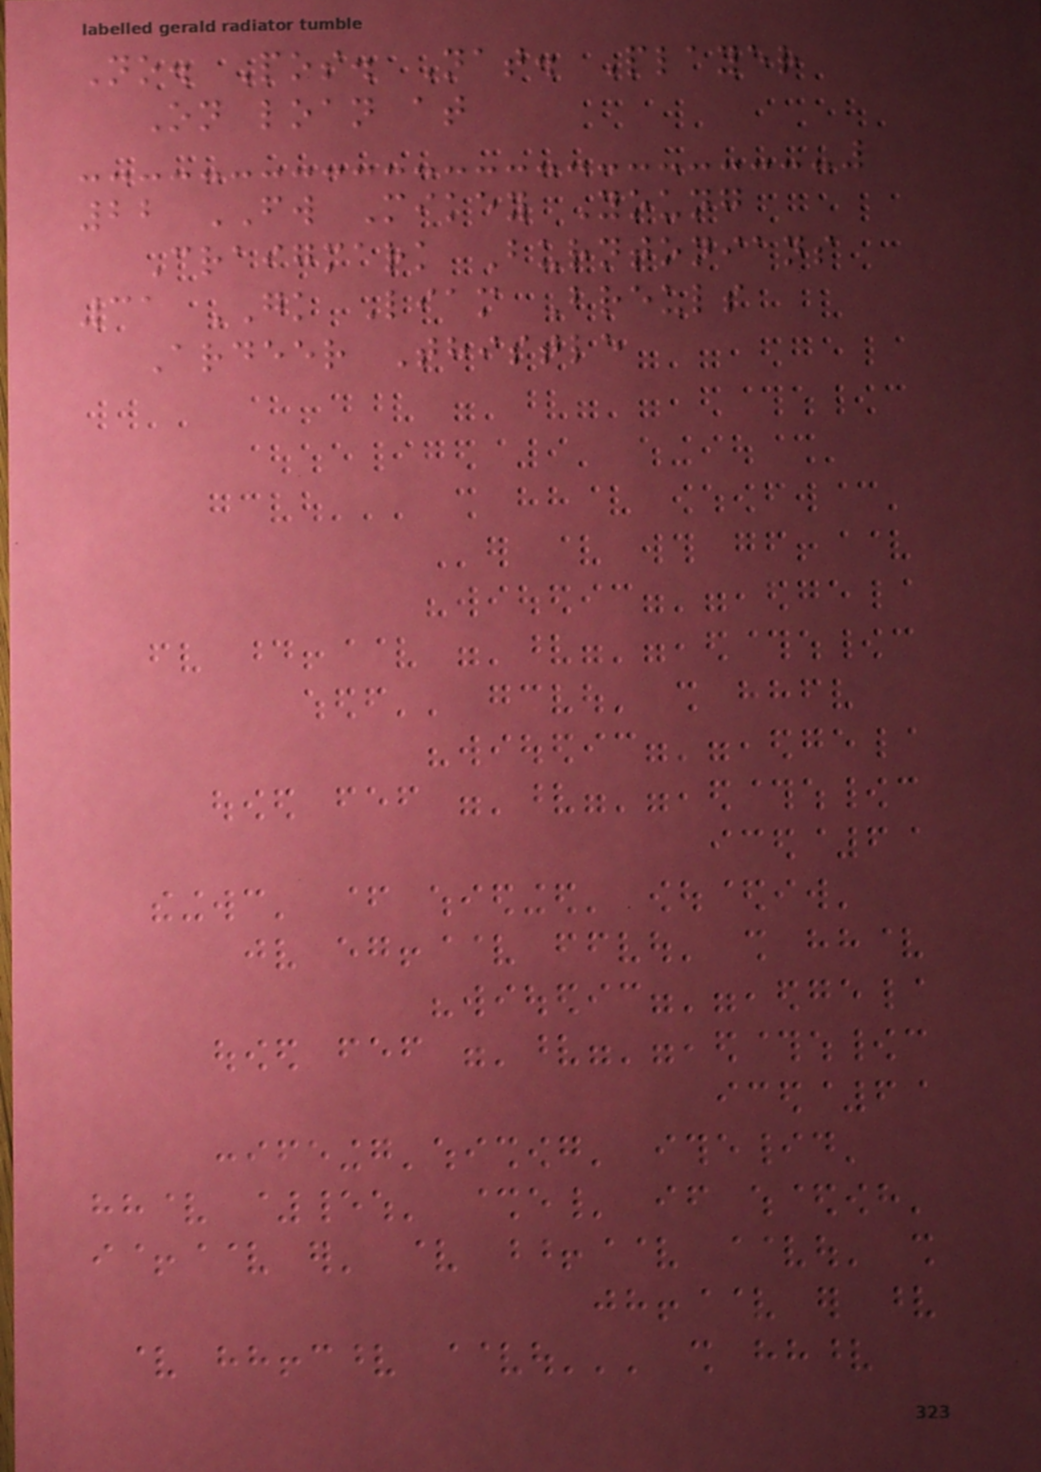No. Pos. Nat. Player
On loan at
22 FW Mikey Young
Craigmark Burntonians
31 GK Liam Breuls
Ardeer Thistle
